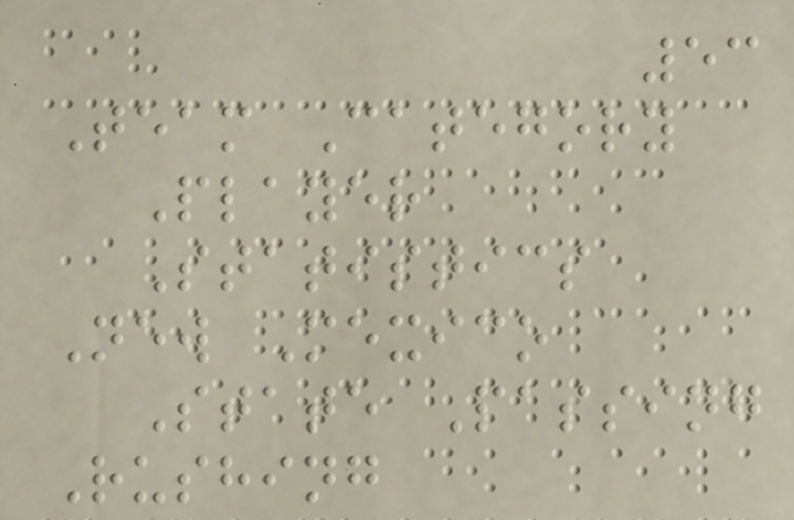53
Team Category
Player
Statistics
New Mexico
State Passing
Rushing
